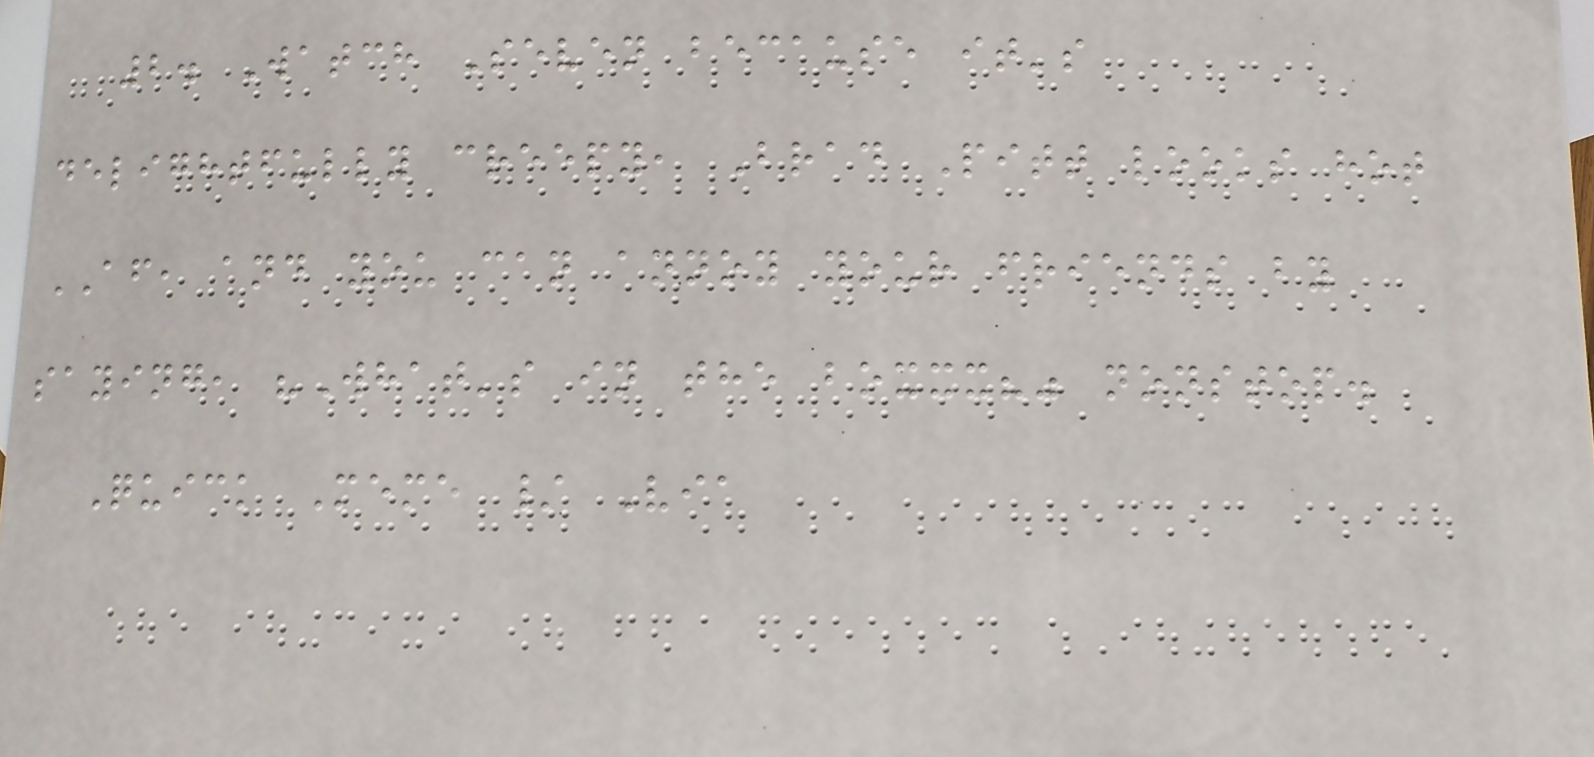2. Watch Seven because it's
delightfully creepy, Brad Pitt looks hot
AF, and you can annoy your friends by
saying, "What's in the boxxx?" nonstop.
Quick Meme / Via
